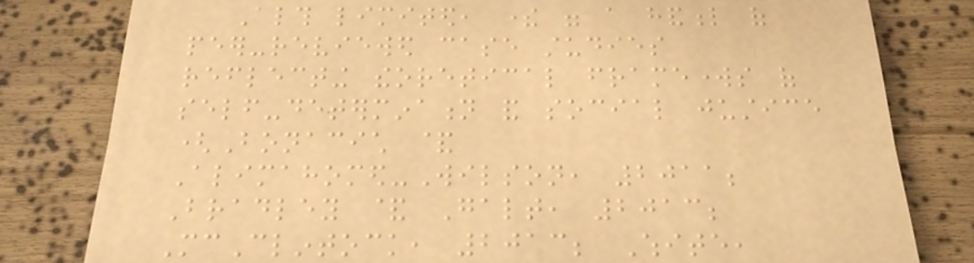Although limited, there were a handful of
peer-reviewed case studies
reflecting theoretical frameworks of
self-determination and social justice
(Bonacich &
Alimahomed-Wilson, 2011;
Bradley & Galt, 2013;
McClintock, 2013; White,
